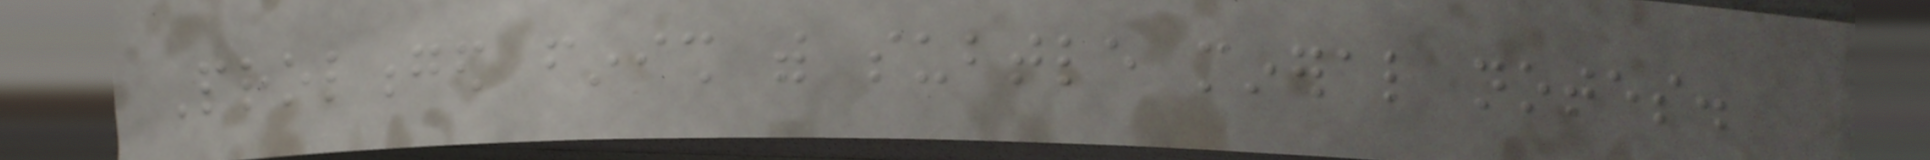Prolonged finish with subtle mineral notes.
